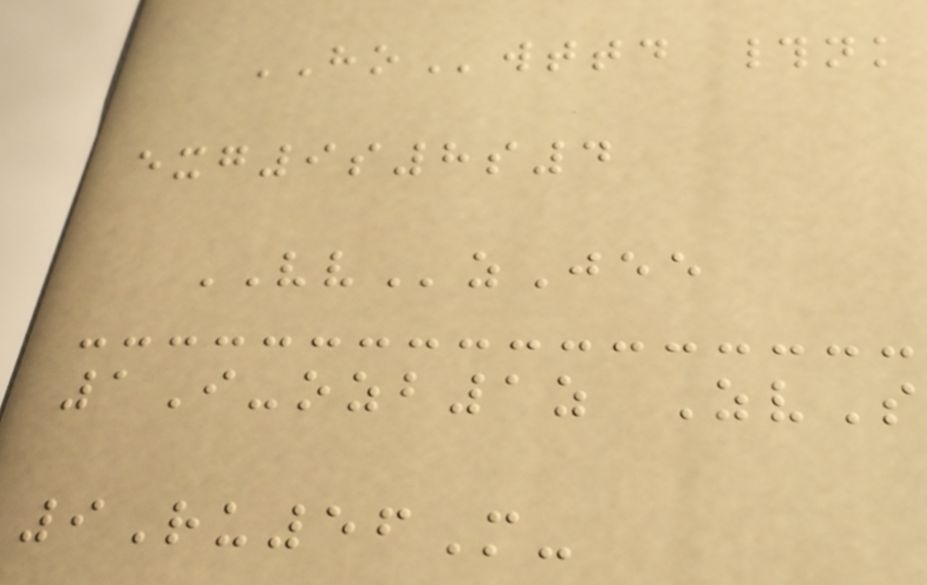HOwttd #nk
exg9s8s4
VVzJee
1I-ozb1z ZvS
9Ru56M-
